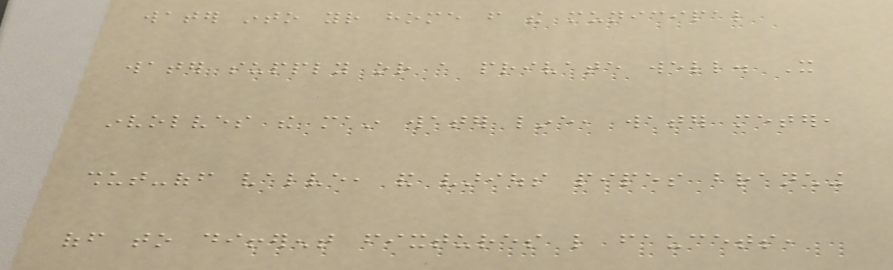water into your home from the municipal
water supply or a private well. It
involves the main water line, water meter,
shut-off valve, and various pipes branching
off to different fixtures like faucets,
